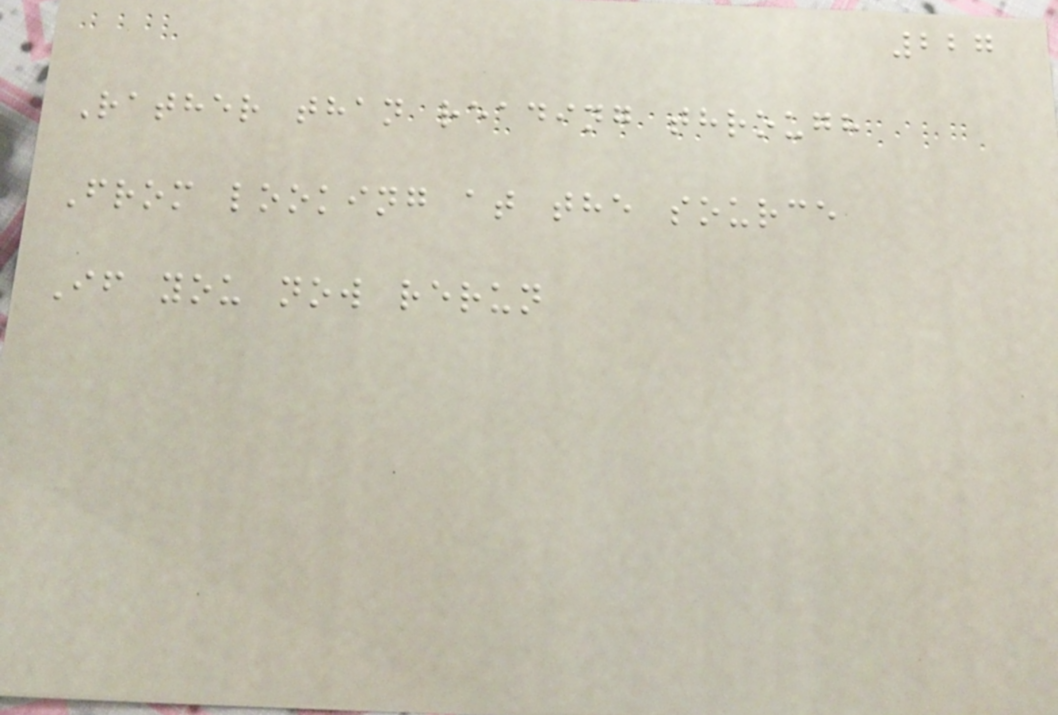227
Rather than reading through
From looking at the source
If you now rerun
